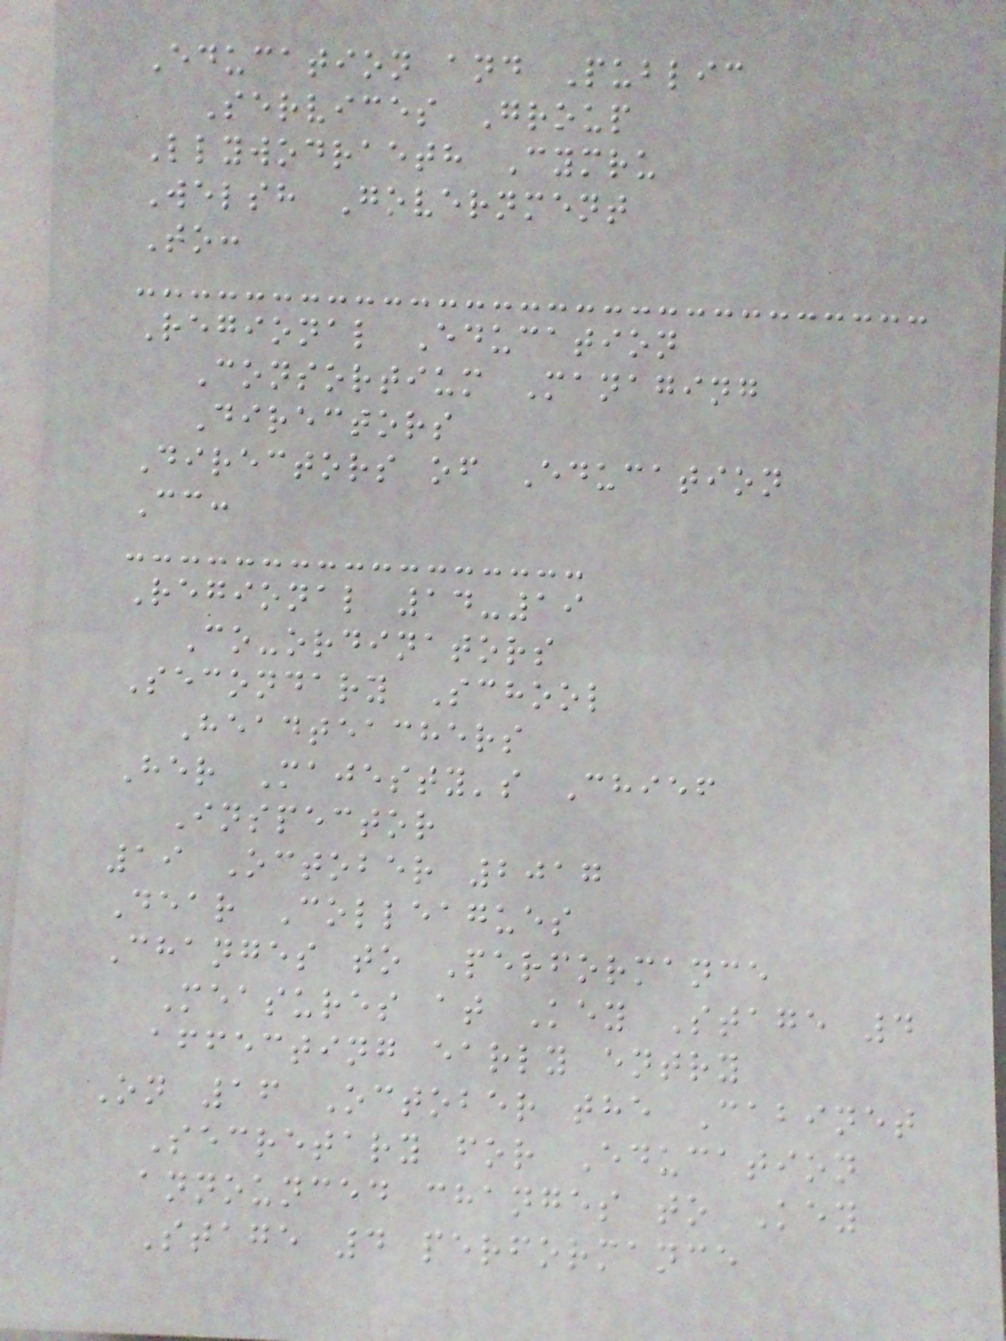Education and Public
Services Group
Llywodraeth Cymru
Welsh Government
To:
Regional Education
Consortium Managing
Directors
Directors of Education
Cc:
Regional 14-19
Co-ordinators
Secondary School
Headteachers
Her Majesty's Chief
Inspector
19 October 2017
Dear Colleagues
Changes to Performance
Measures at Key Stage 4
affecting early entry
On 16 October the Cabinet
Secretary for Education
announced changes to Key
Stage 4 performance
